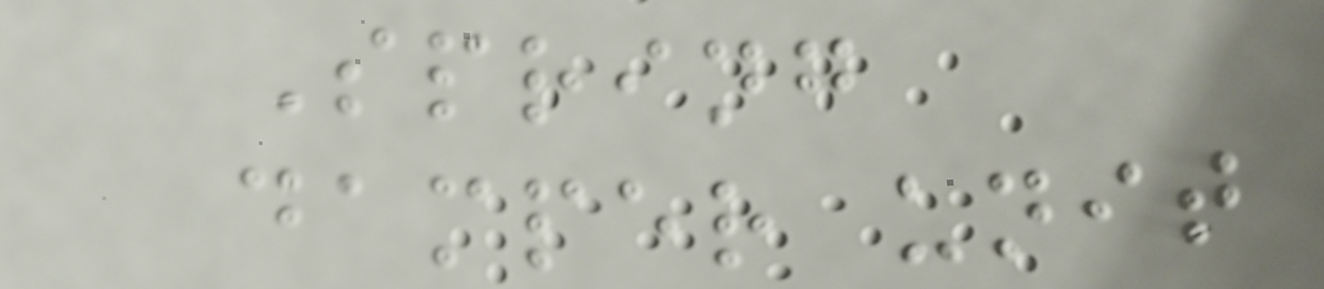Spring
damper unit
